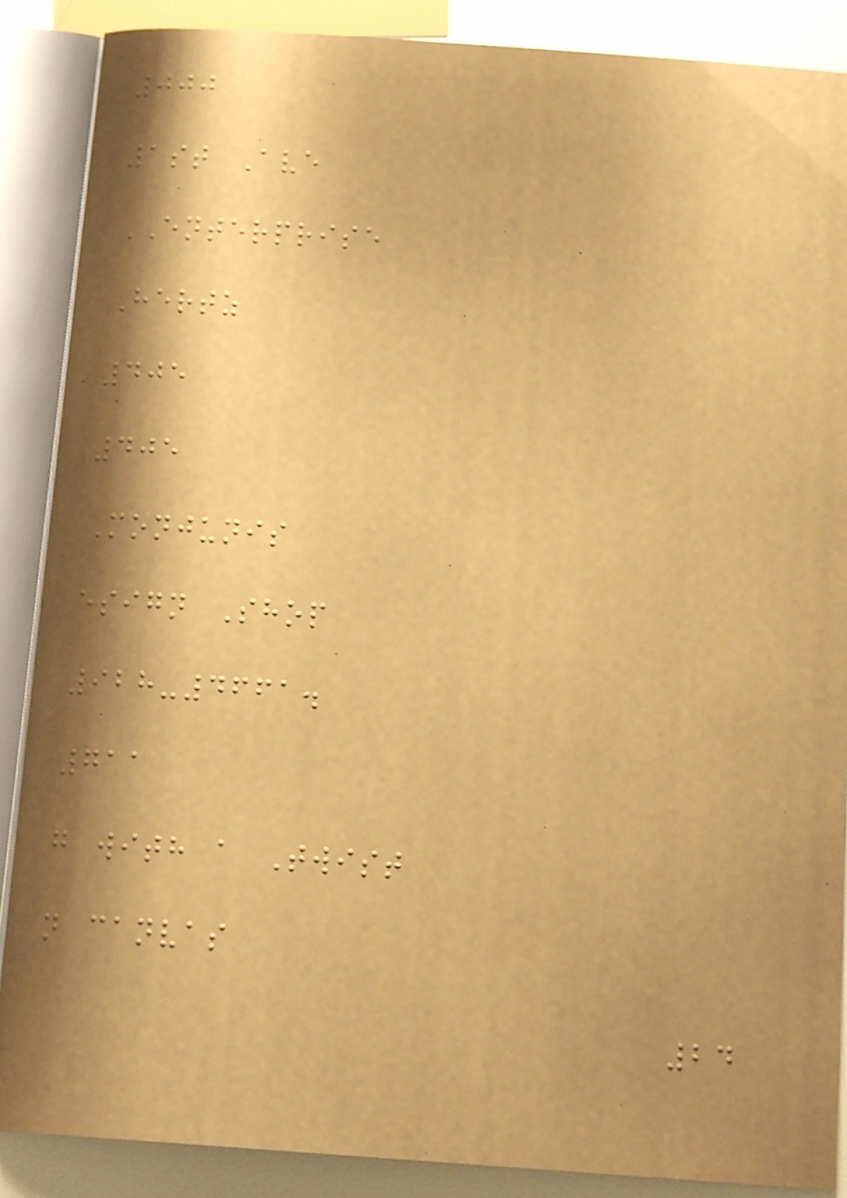000
1st Ave
ENTERPRISE
Hertz
405
405
Monjunis
esign Shop
928-4661.
711
g with a Twist
n canvas
24
